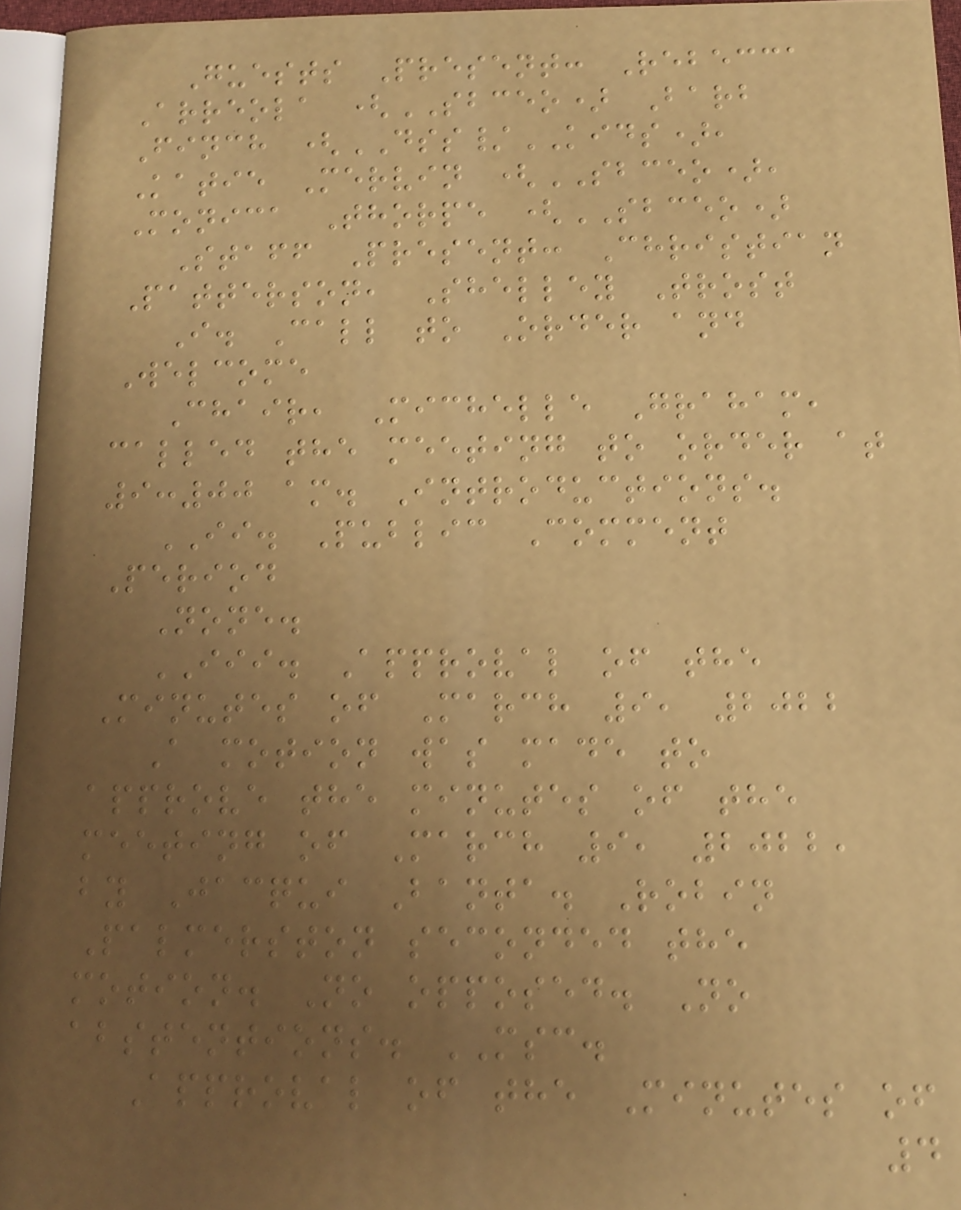Guests Present: Rebecca
Arreola (SBCEO) Barb
Finch (DSS/KIDS),
Katie Mervin (SBCEO),
Monica Thorpe (SBCEO)
Staff Present: Christian
Patterson, Shelley Trost
I. Call to Order and
Welcome
Chair, Michelle Graham,
called the meeting to order at
9:00 am. Introductions.
II. Public Comment
Period
None.
III. Approval of the
Minutes of March 9, 2022
A motion was made to
approve the minutes of the
meeting of March 9, 2022,
by Jacqui Banta. Robin
Palmerston seconded the
motion. No opposed. No
abstentions. MSC.
Approval of the Minutes of
4
